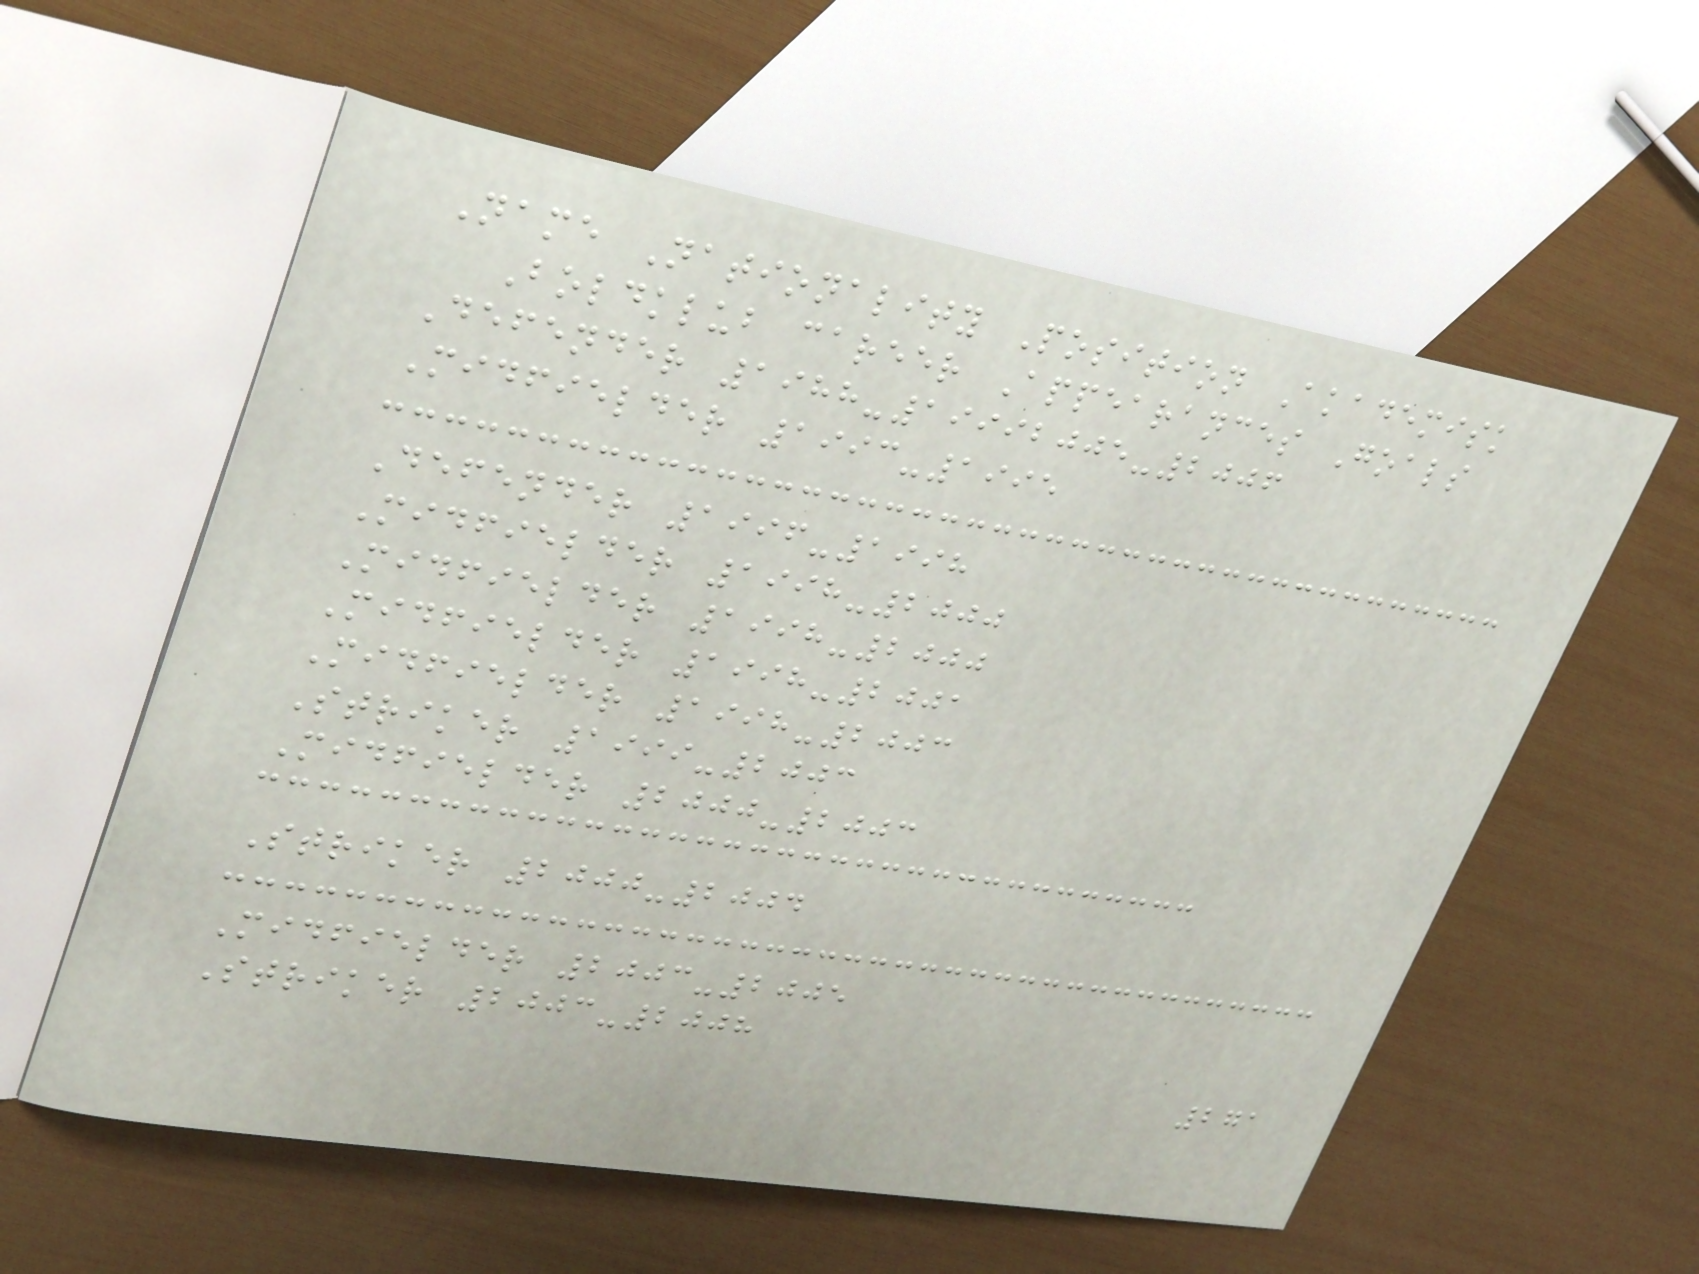Name Nationality Position Akademisk
Boldklub career Appearances Goals
Defender 1988-19992005-2006
Midfielder 1993-1995
Defender 1996-1998
Midfielder 1998-2000
Midfielder 1998-2000
Midfielder 1998-2001
Midfielder 1998-2003
Striker 1999-2003
Midfielder 2000-2003
Striker 2000-2004
Midfielder 2003-2005
Striker 2003-2008
271
